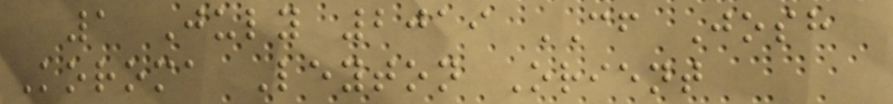1 July 2019 CF Josh
Koroma Leyton Orient
